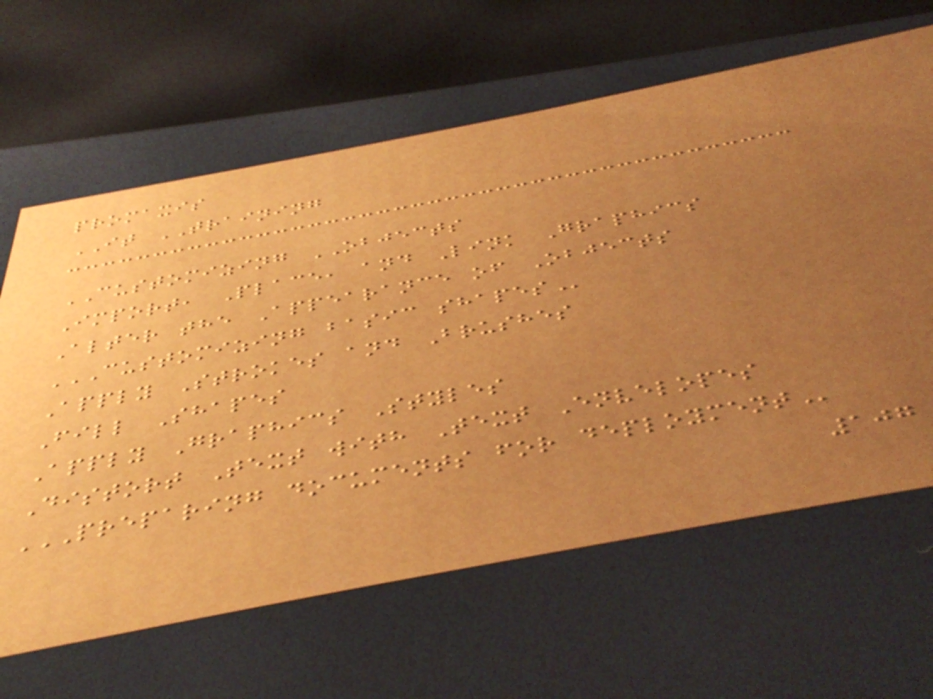promaxis
IT TRAINING
CUSTOMIZING OBJECTS
Import, Place, and Link Graphics
Alter the Appearance of Objects
CUSTOMIZING BASIC SHAPES
Apply Strokes and Brushes
Fill Shapes
Apply Graphics Styles
Distort Text with Text Envelopes
PREPARING DOCUMENTS FOR DEPLOYMENT
107
